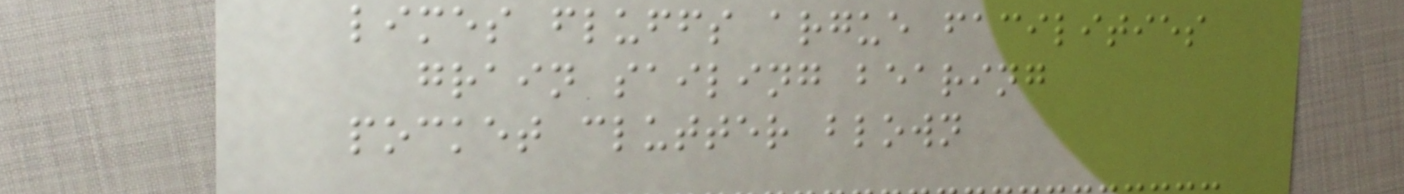limes fluffs argue facilities
grain sailing bearing
pocket clutter blown
